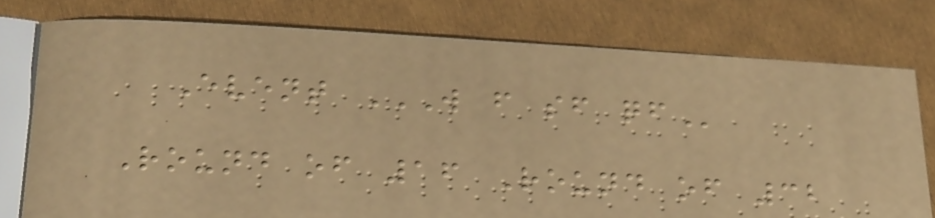Event W F SF QF
Round of 16 Round of 32
